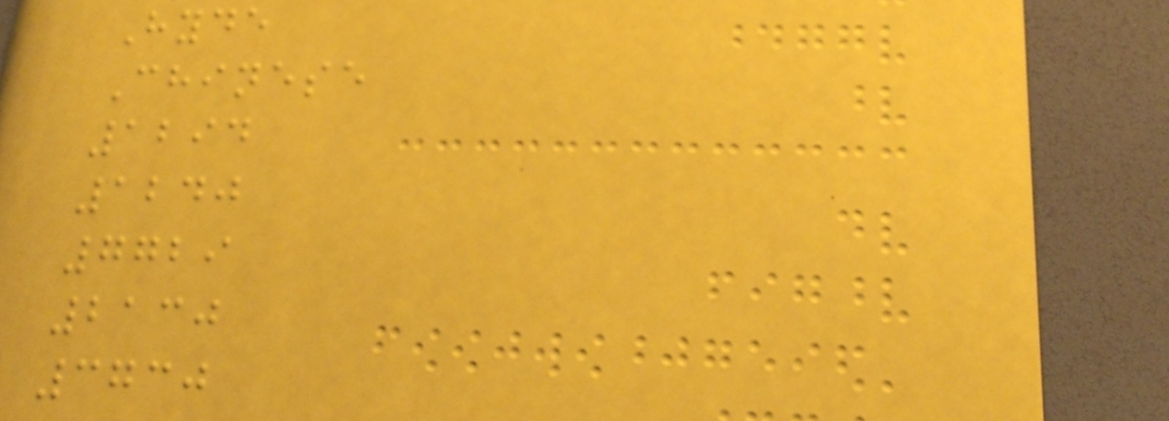Hyde
Chinese
1294
1240
7729
2130
3730
